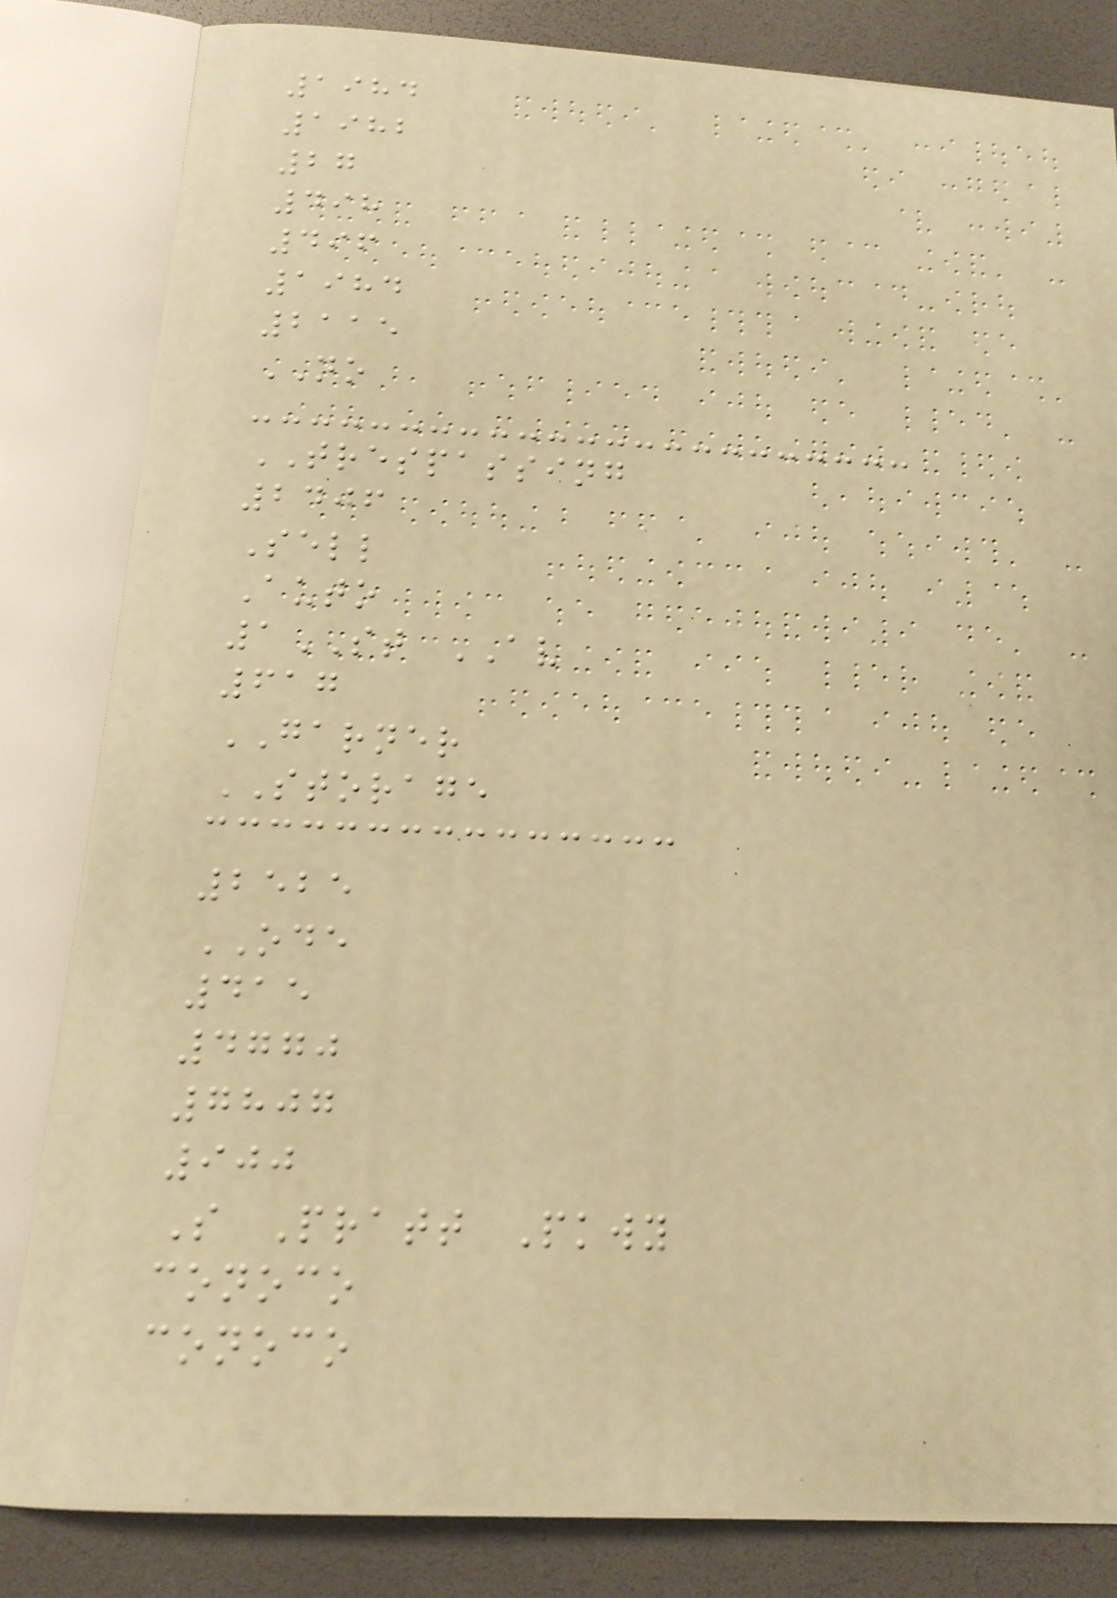1984
1982
27
498
496
1984
2115
NO
TRESPASSING
2406
Sell
Auto
1ST AV
617
GARNER
STORAGE
2525
ODE
415
4770
7807
900
S Pratt Pkwy
conoco
conoco
